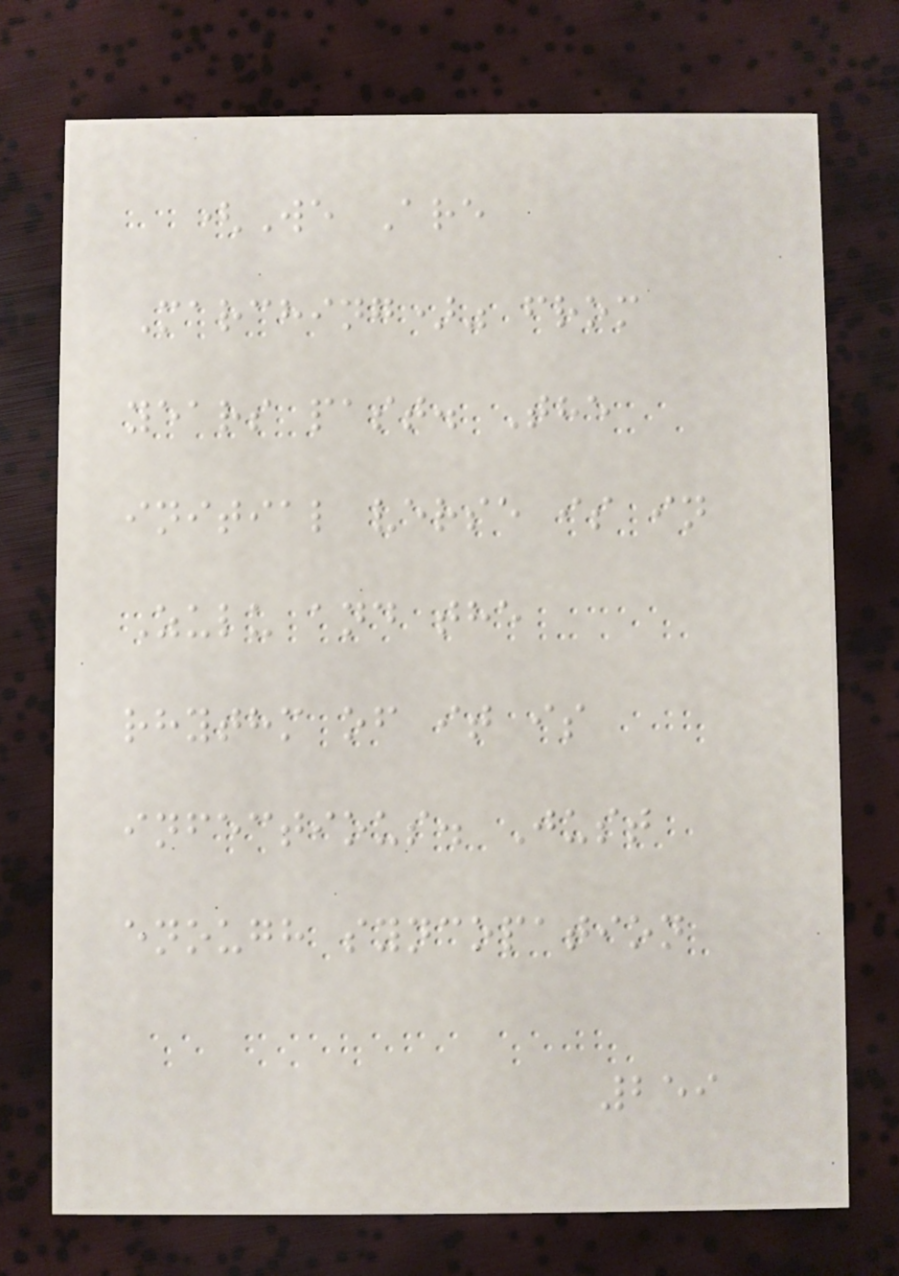(We Are
Marching)" from
years past. The
initial verse is in
Zulu and the
rhythm of it is
infectious. Just
enough syncopation
259
